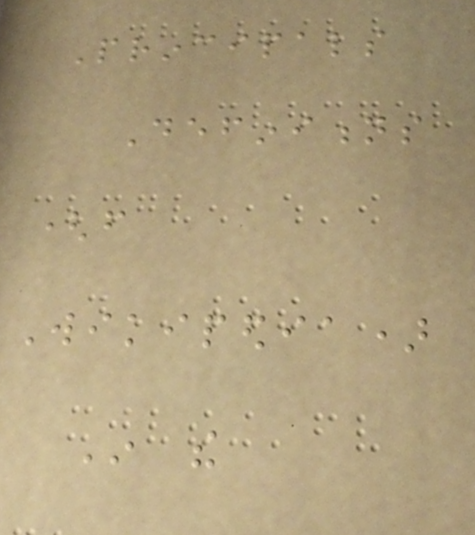Principals
Definitions
(from
Wikipedia)
In the
